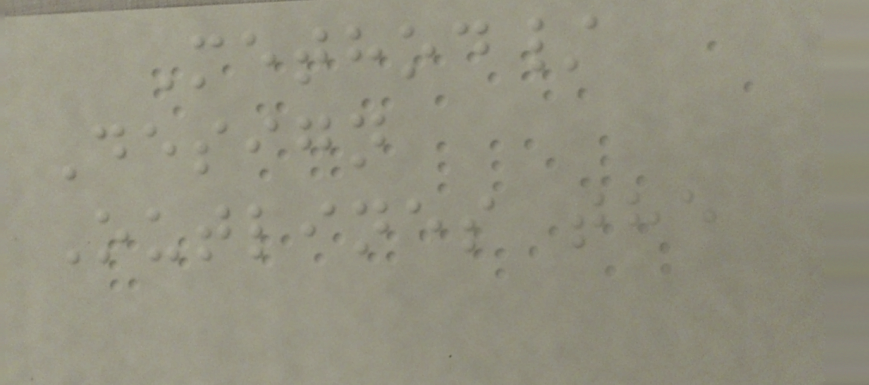Method/
Design
Outlines the
